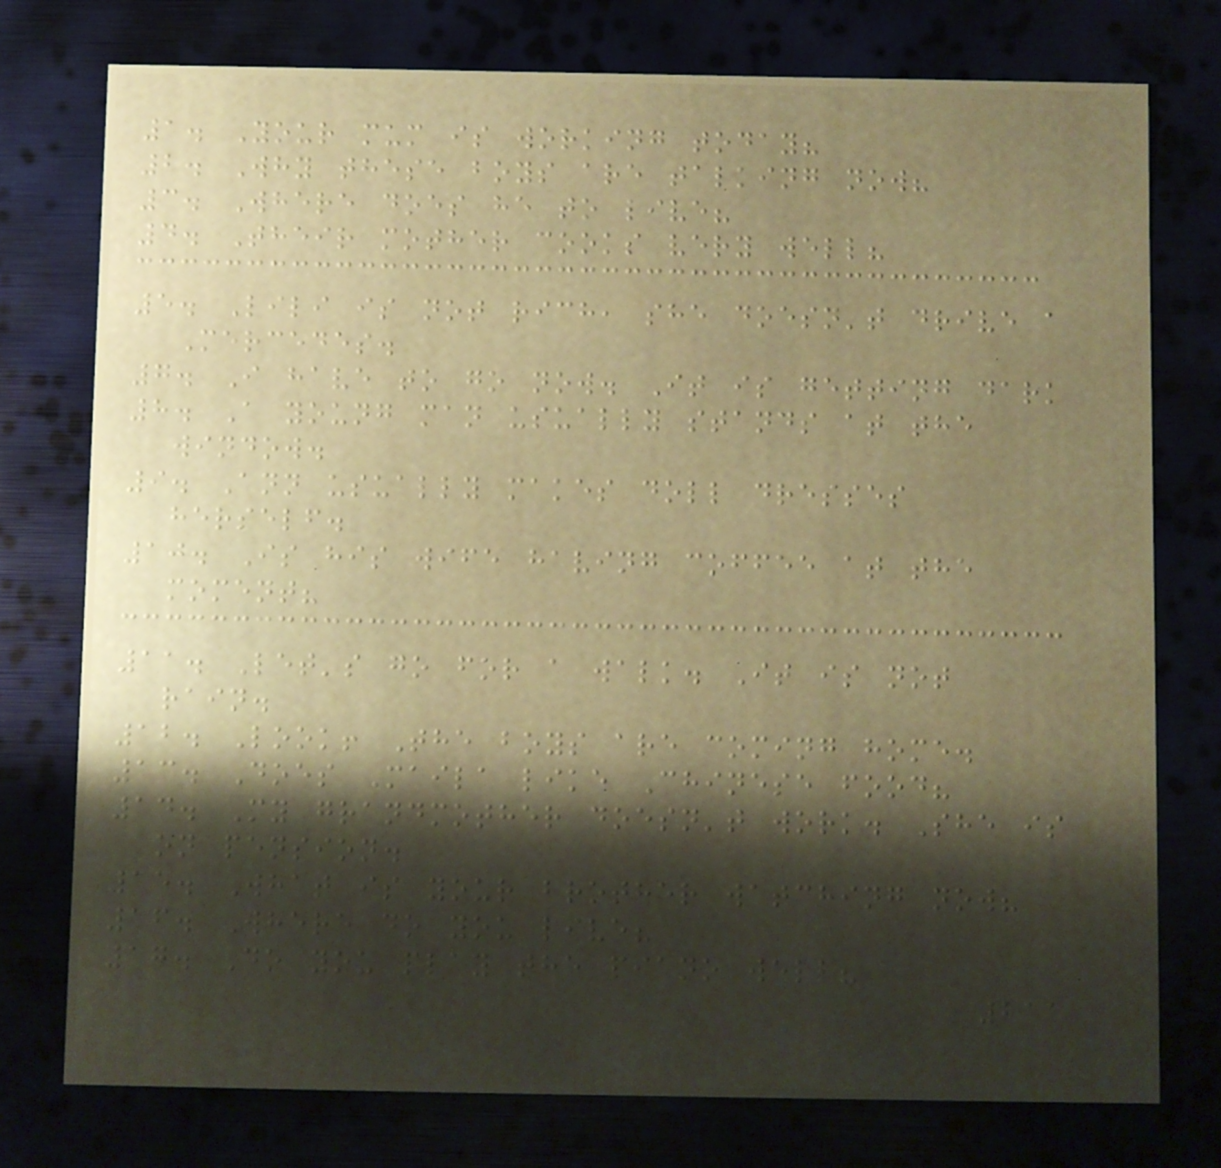1. Your mum is working today?
2. Why these boys are talking now?
3. Where does he to live?
4. Their mother cooks very well?
5. Lili is not rich, she doesn't drive a
Mercedes.
7. I have to go now. It is getting dark
8. A young man usually stands at the
window.
9. Ann usually makes doll dresses
herself.
10. Is his wife having coffee at the
moment?
11. Let's go for a walk. It is not
rain.
12. Look! The boys are coming home.
13. Does Maila like Chinese food?
14. My grandmother doesn't work. She is
on pension.
15. What is your brother watching now?
16. Where do you live?
17. Do you play the piano well?
211
